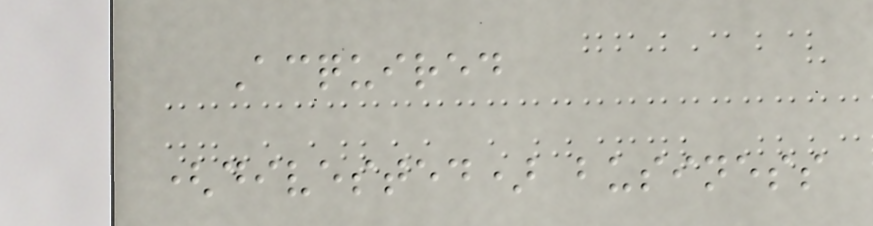Acquired
(divested) business
